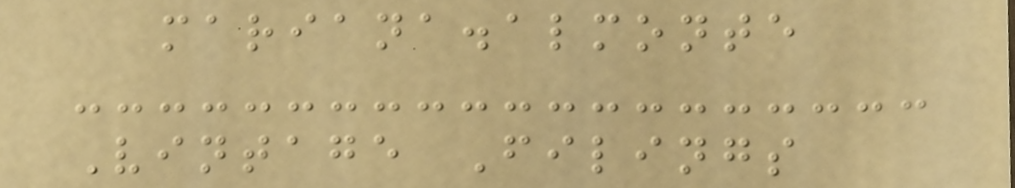mariana.almonte
Vintage Filings
